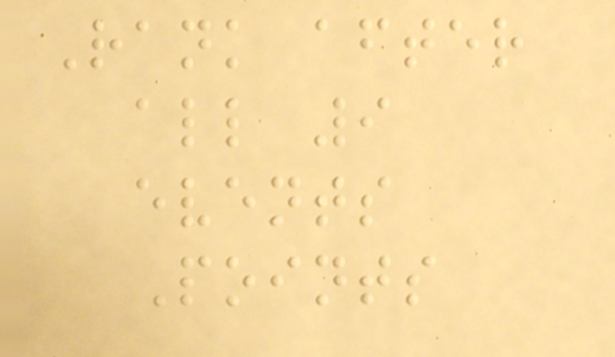Rank after
all 9
events
Points
